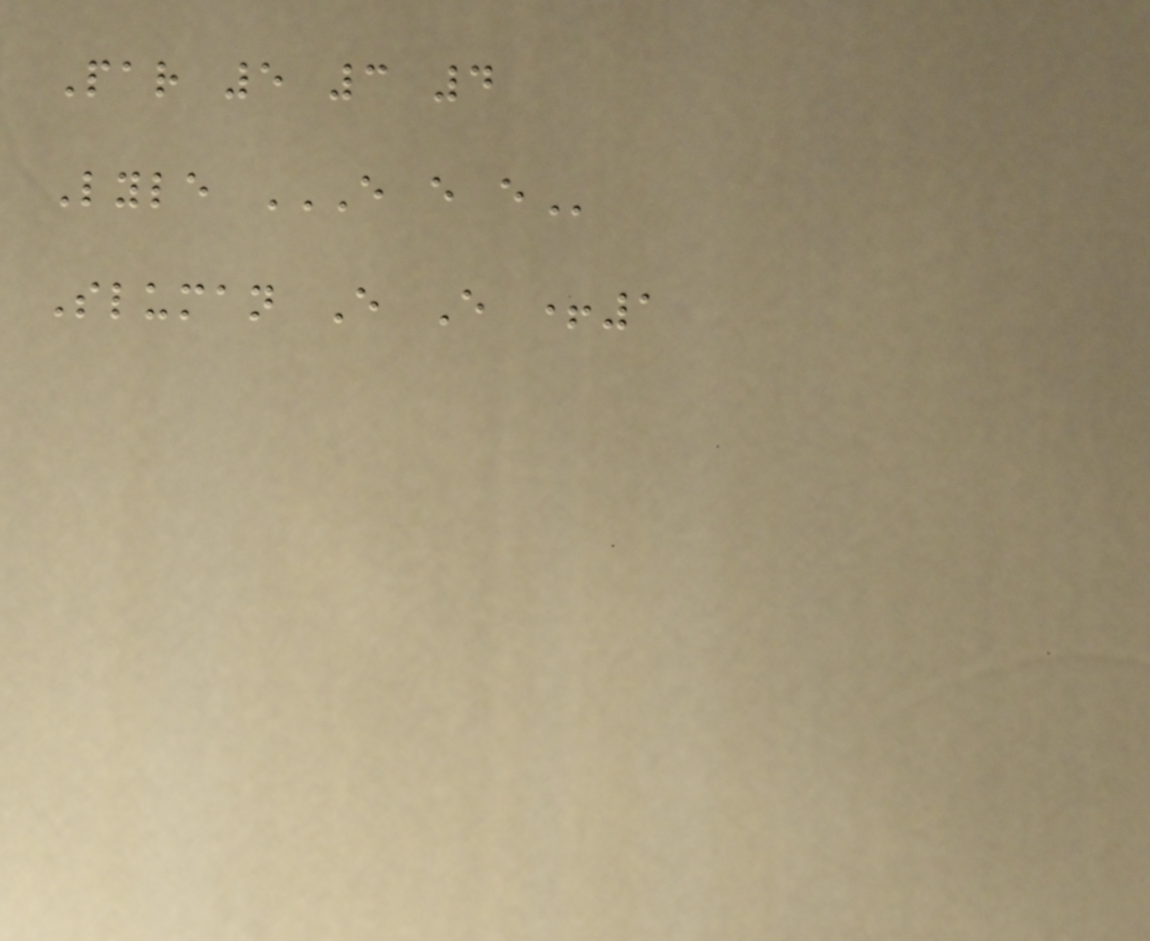Par 5 3 4
Lyle E E E
Sluman E E +1
